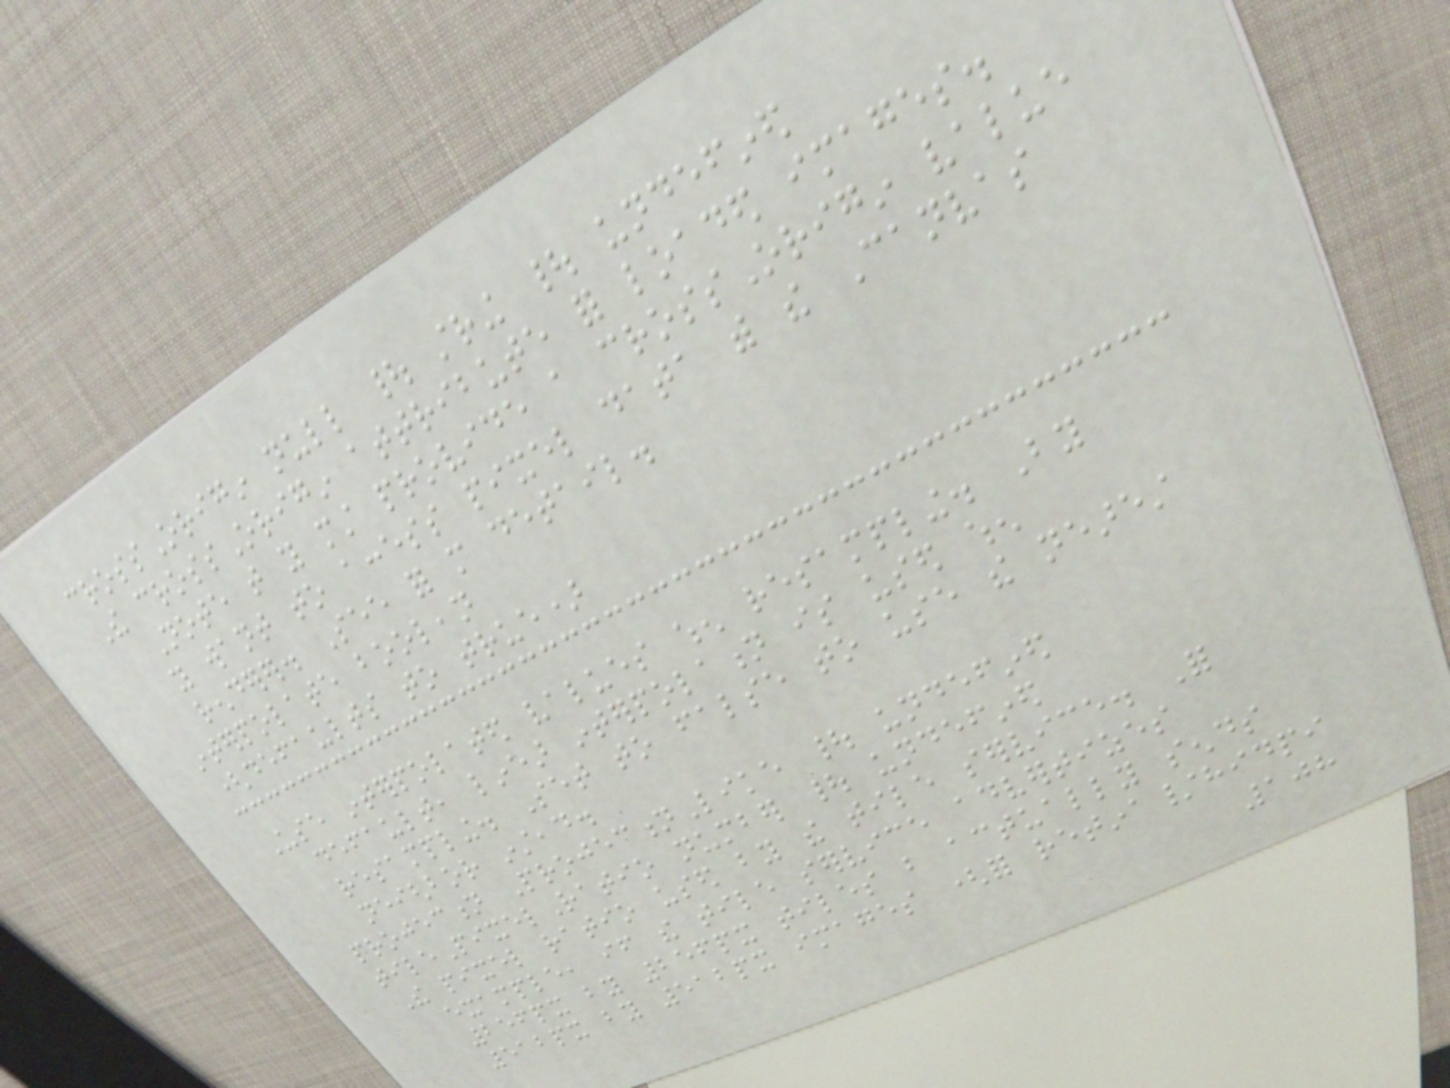crossOrigin null | string | undefined
The crossOrigin attribute for loaded images.
Note that you must provide a crossOrigin value
you want to access pixel data with the Canvas
renderer. See for more detail.
interpolate boolean
(defaults to true)
Use interpolated values when resampling. By
default, linear interpolation is used when
resampling. Set to false to use the nearest
neighbor instead.
projection ProjectionLike | undefined
tilePixelRatio number | undefined
The pixel ratio used by the tile service. For
example, if the tile service advertizes
256px by 256px tiles but actually sends
512px by 512px images (for retina/hidpi
108
